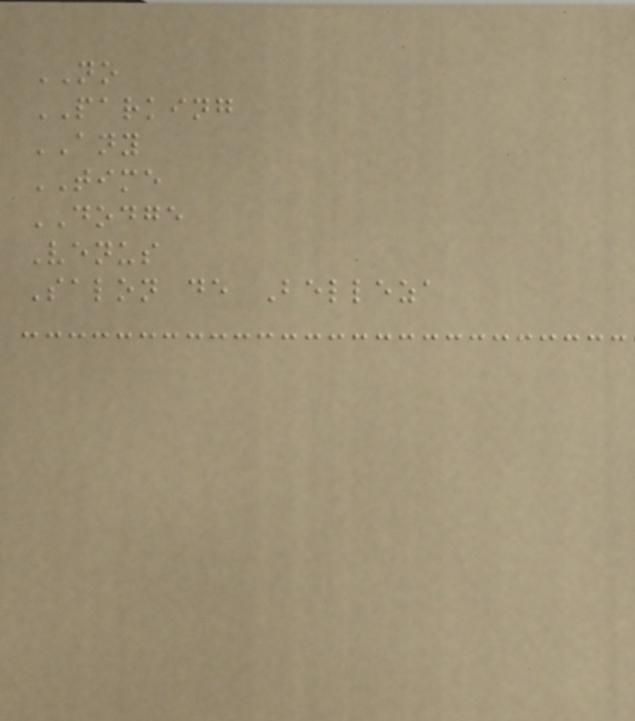NO
PARKING
ANY
TIME
DODGE
Venus
Salon de Belleza
